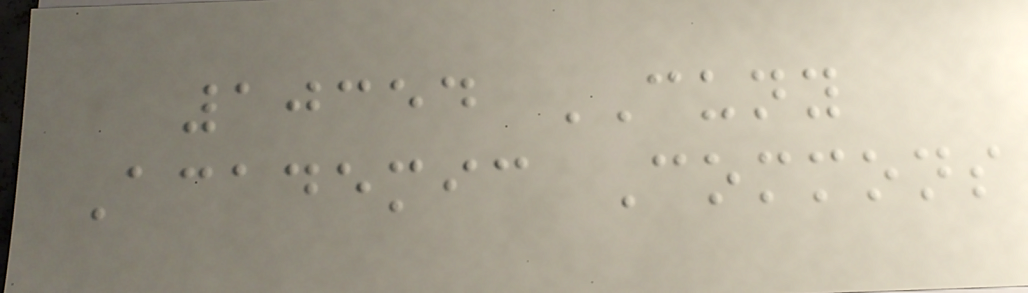10354 CUNY
Academic Commons
